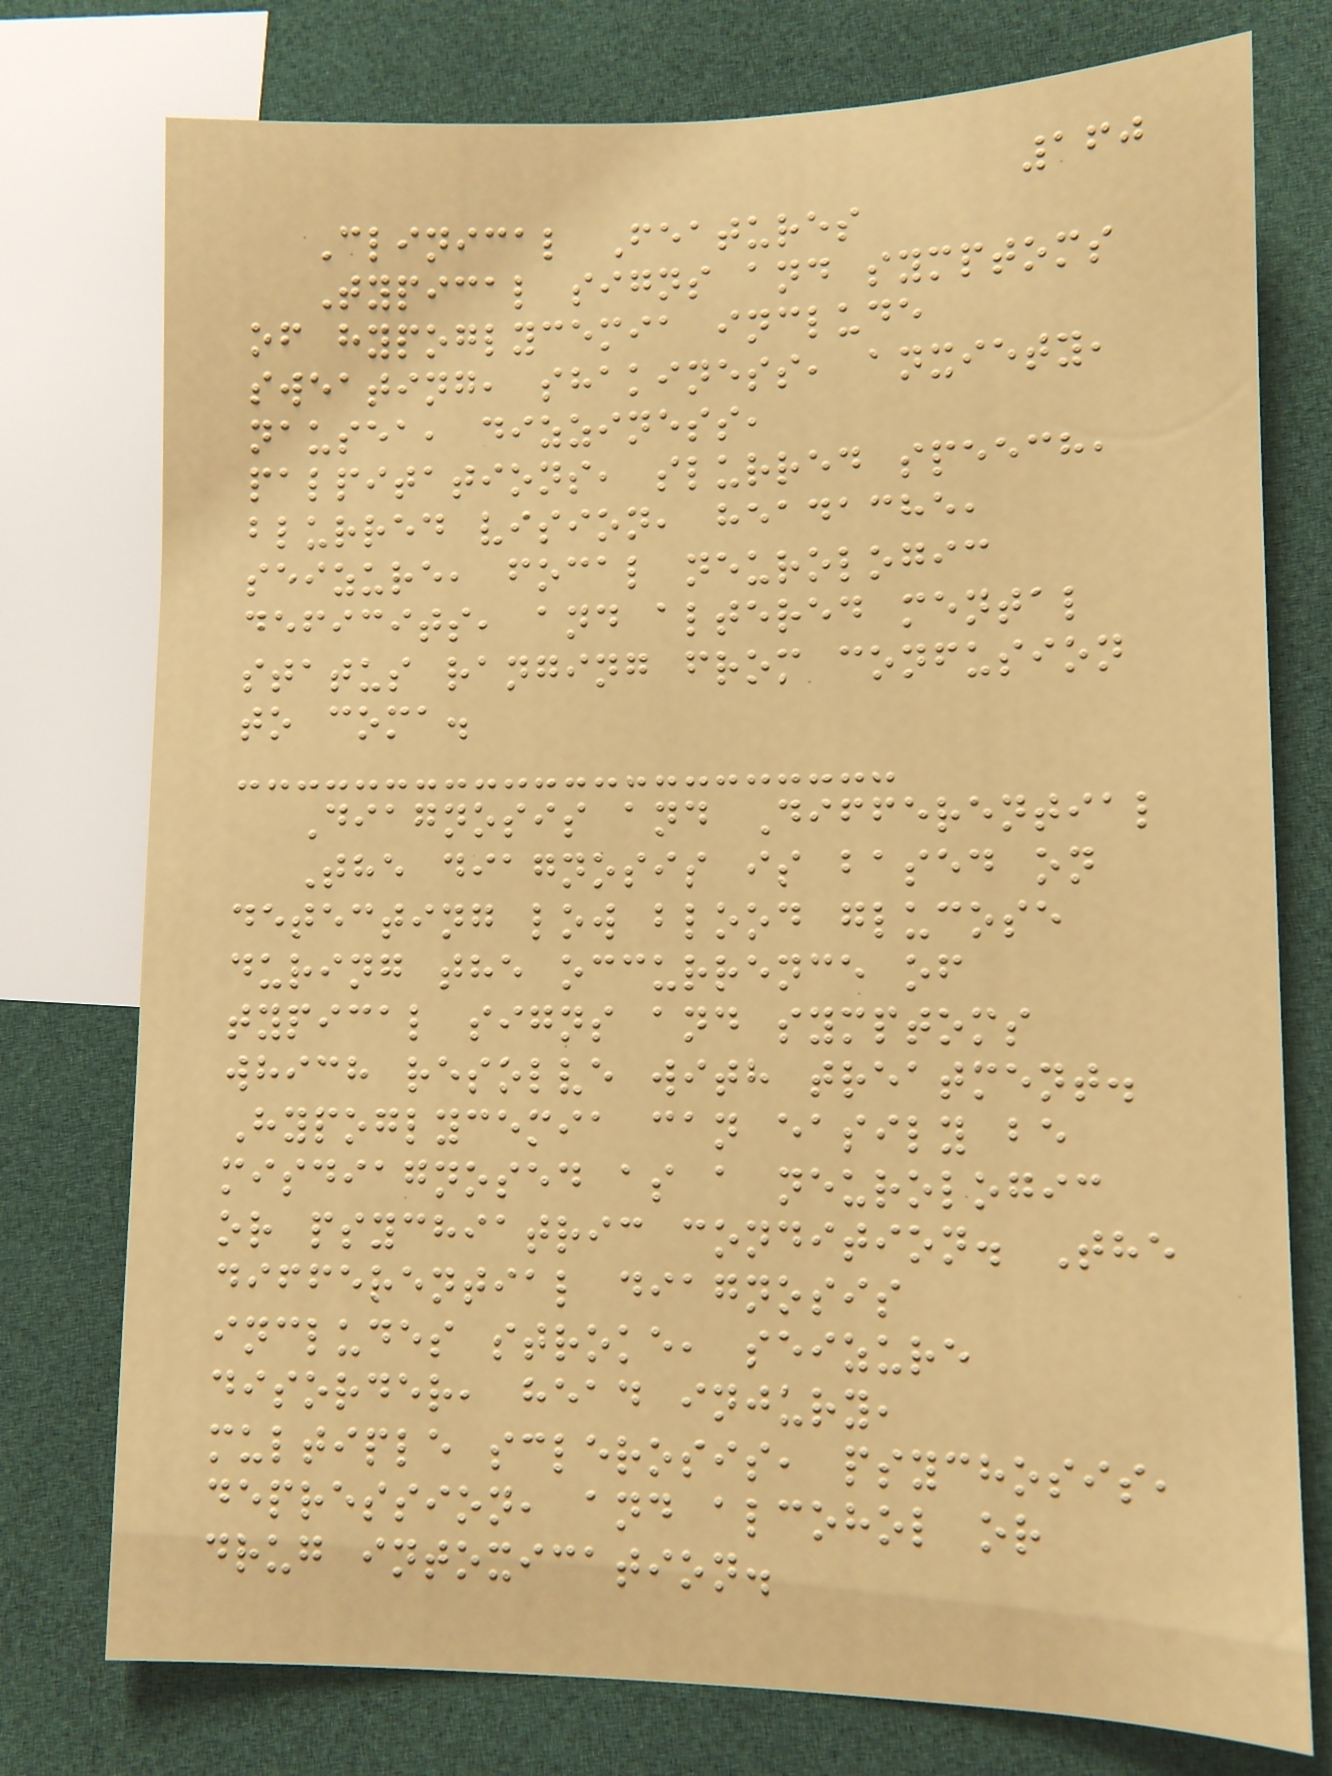160
Clinical Features
Typical signs and symptoms
of hypoglycemia include
sweating, shakiness, anxiety,
nausea, dizziness,
palpitations, slurred speech,
blurred vision, headache,
seizure, focal neurologic
deficits, and altered mental
status ranging from confusion
to coma.
Diagnosis and Differential
The diagnosis is based on
detecting low blood glucose
during the occurrence of
typical signs and symptoms
which resolve with treatment.
Hypoglycemia can easily be
misdiagnosed as a neurologic
or psychiatric condition. The
differential diagnosis
includes stroke, seizure
disorder, head injury,
multiple sclerosis, psychosis,
depression, and alcohol or
drug intoxication.
